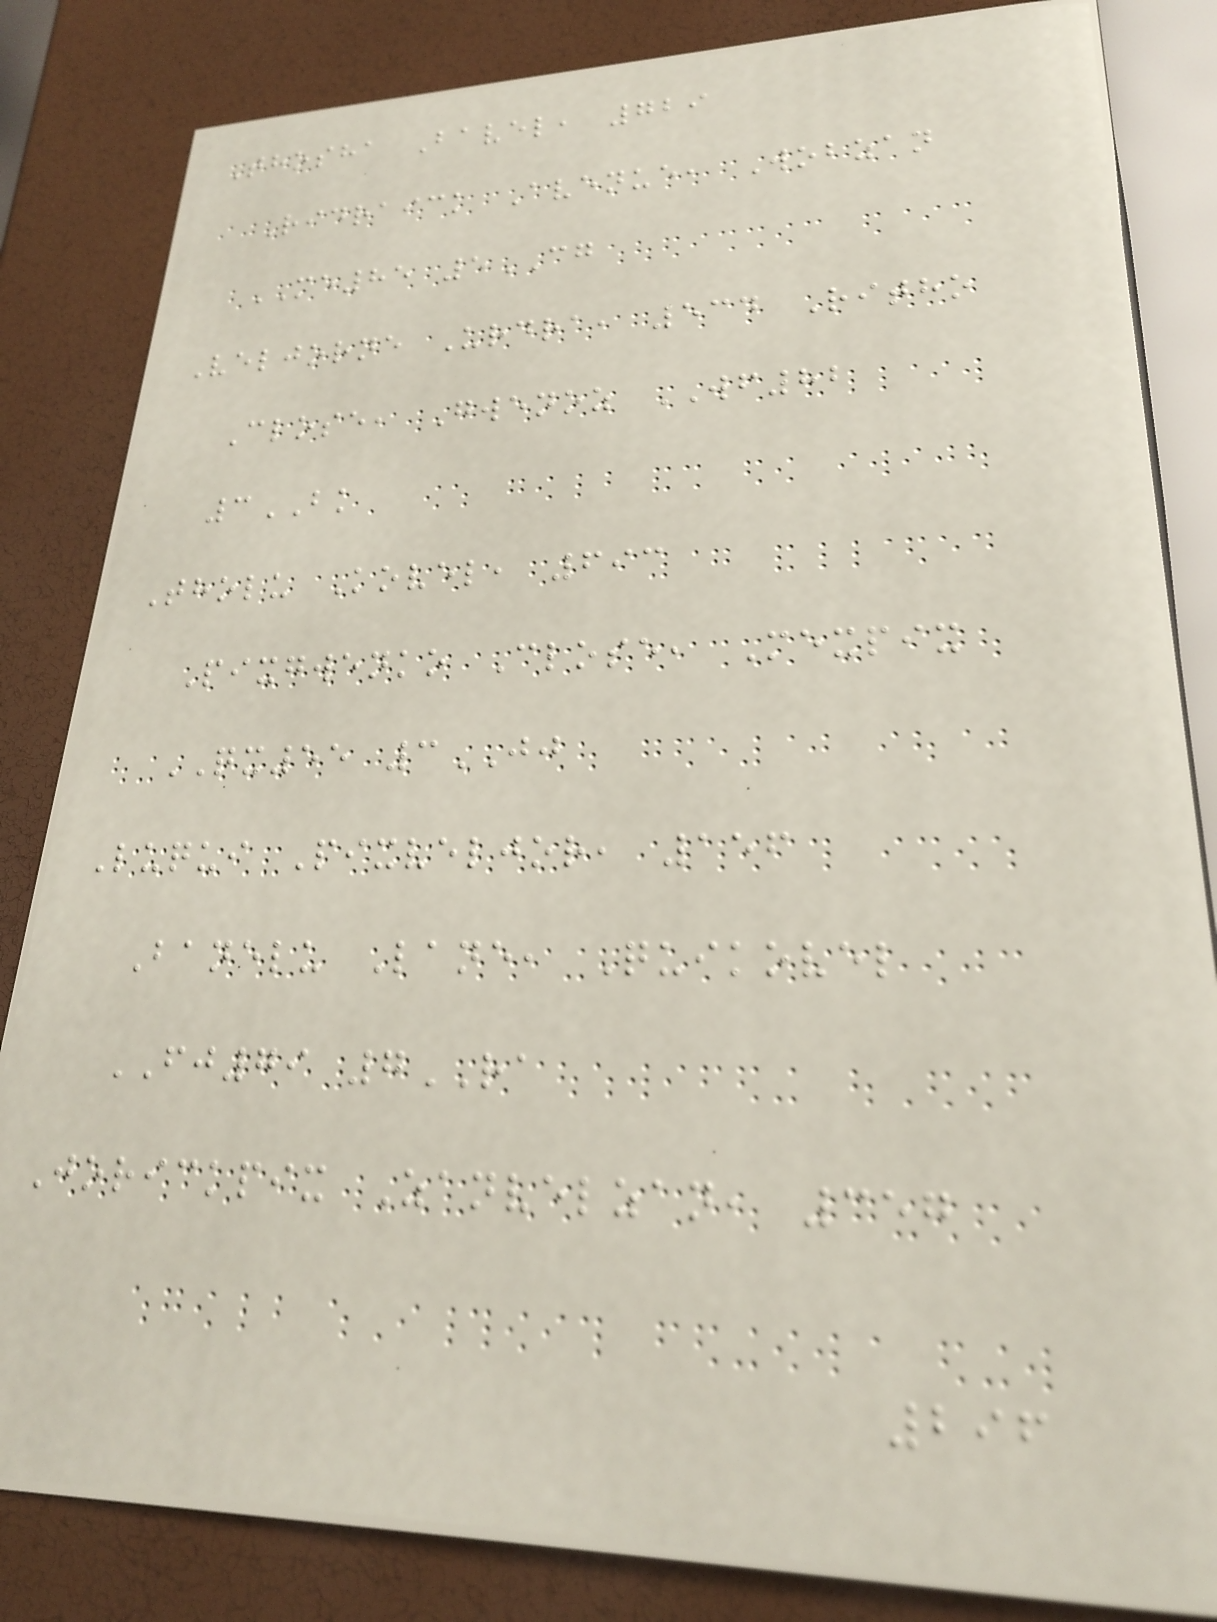Thosha Bavel, 729
Ridraick Avenue, Wobzan
ME85 5CG
Veljorne Urdra, 534 Ritho
Close, Gwenoz WF82
3BK
Tholu Kovel, 693
Pixgwenko Close, Mexpix
QX55 3JJ
Luqui Pixveljor, 156
Banelu Lane, Quikovel
FJ79 7RA
Jorickpix Zanvelzan, 357
296
